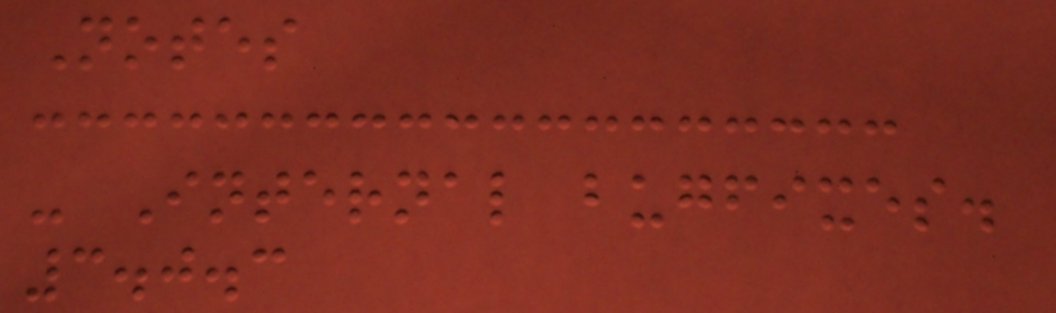Notes
- Internal bugfixes.
3.0.3
